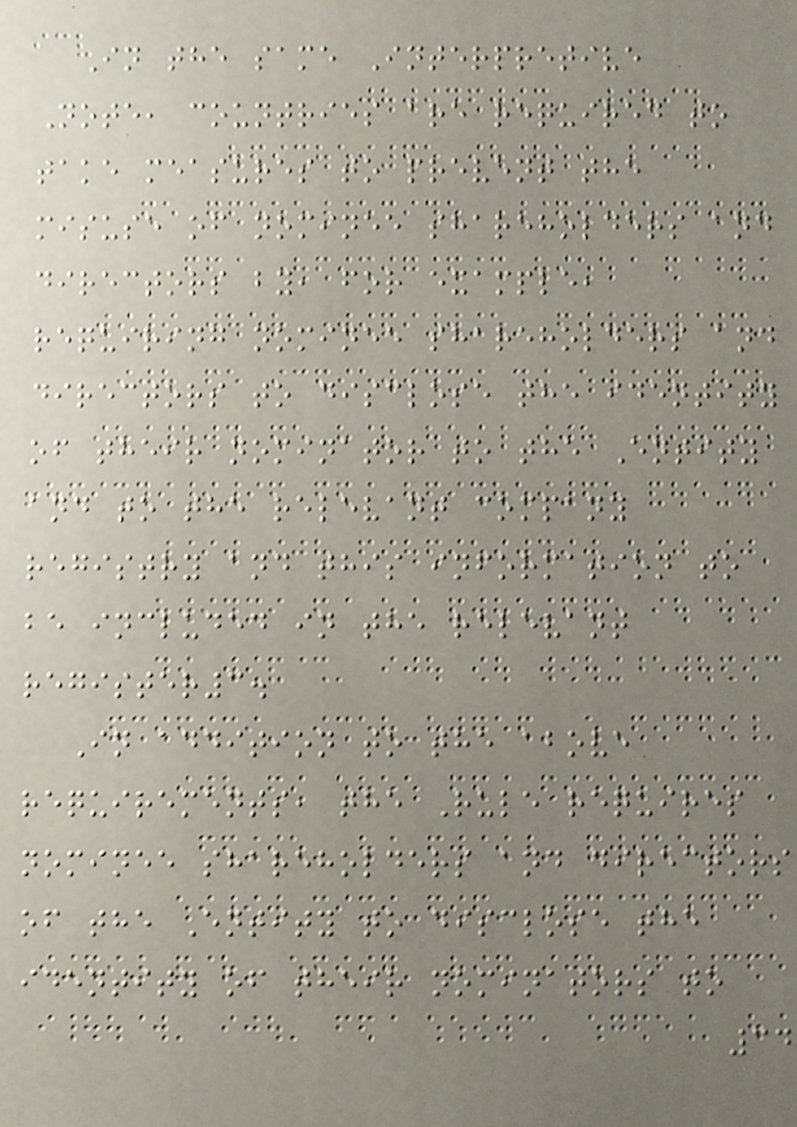In the same Interpretive
Note, countries are required to
take measures to prevent the
misuse of nominee shareholders and
directors by, for example,
requiring nominee shareholders and
directors to disclose the identity
of their nominator to the Entity
and to the relevant company
registry and this information to
be included in the relevant
register3.
In addition to the above
requirements, the Rule requires
nominee shareholders and directors
of the Entity to disclose the
identity of their nominators to
34
